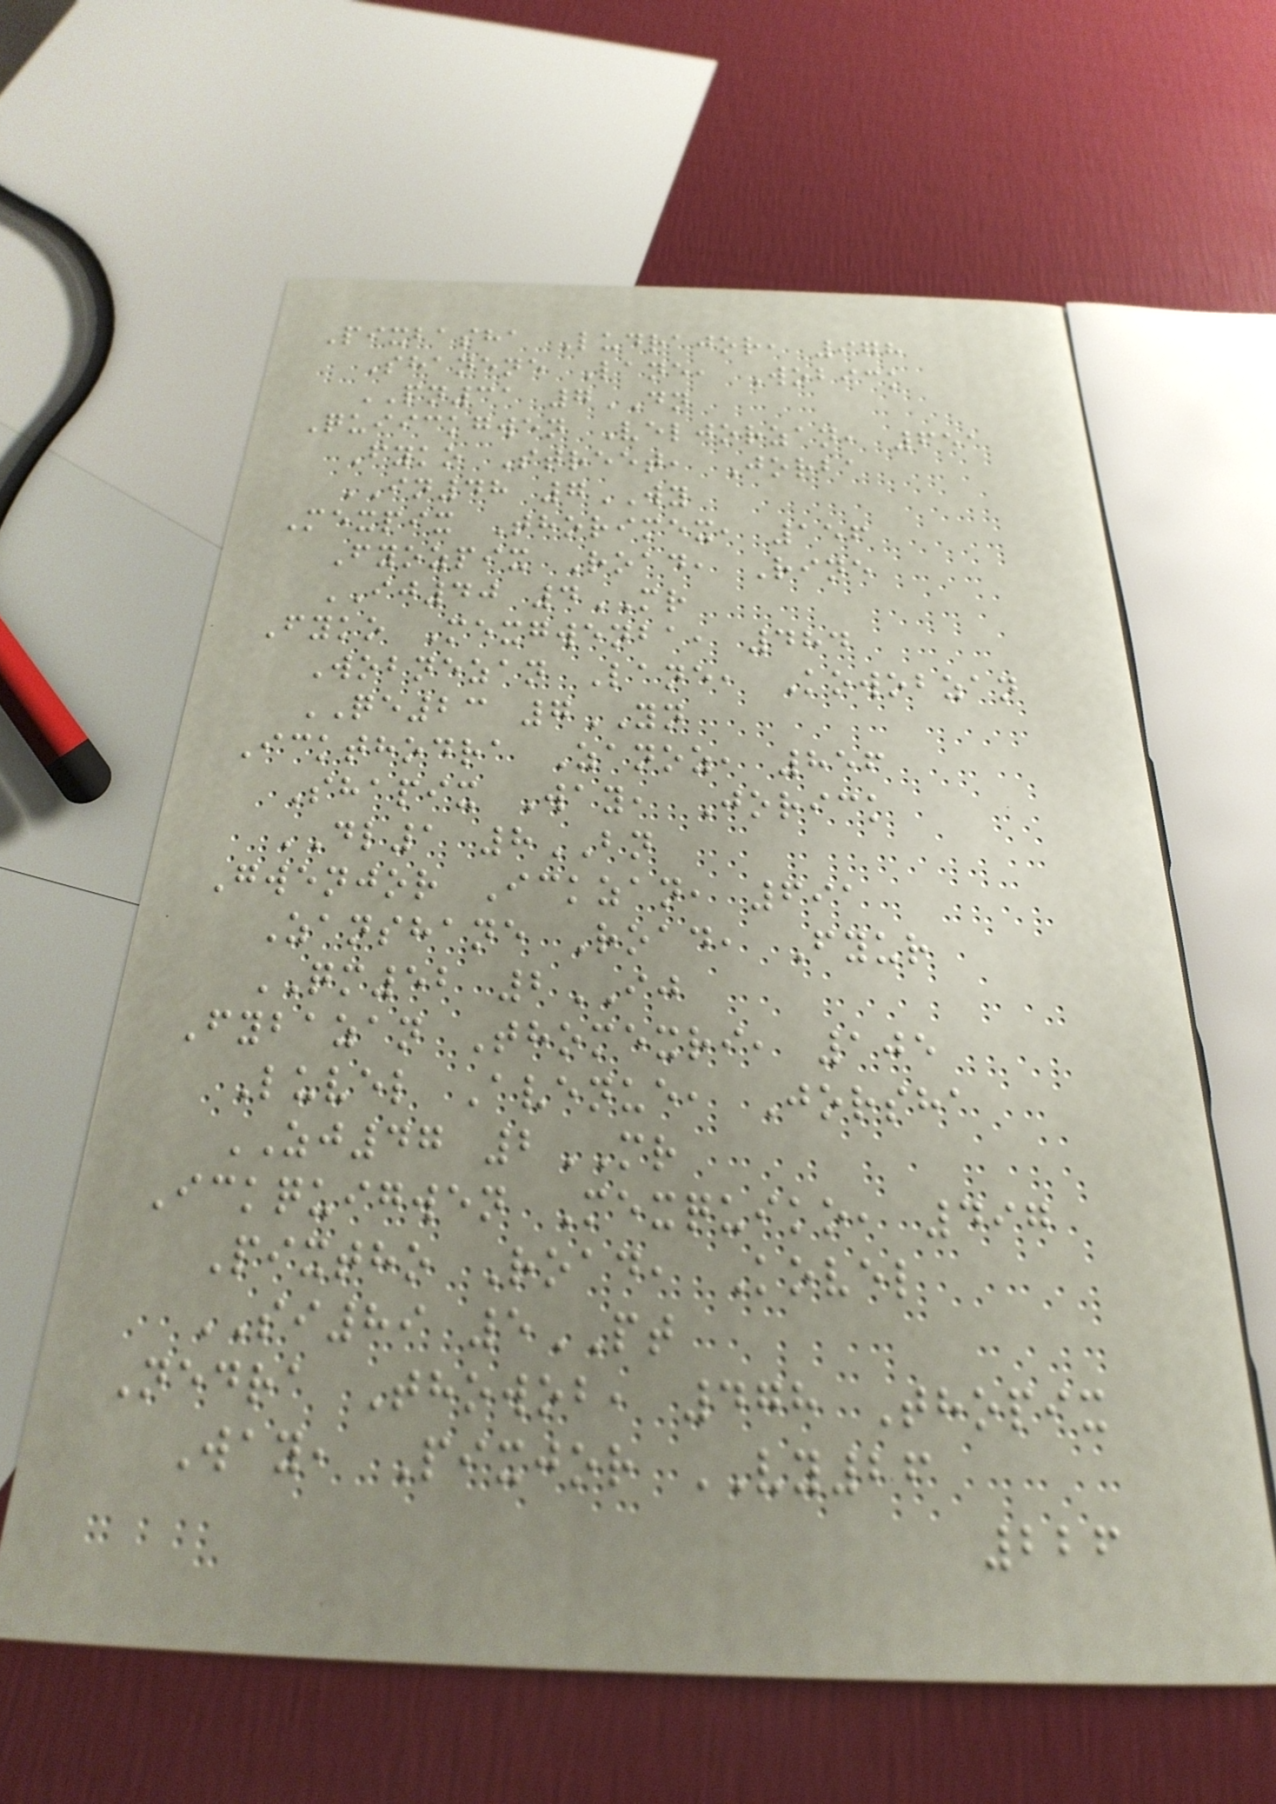Pixbasha Ludrajor, 978
Shanene Lane, Wobick
PN31 7DN
Quiickgwen Veljorzan, 651
Fyko Street, Jorba
IN48 7WY
Mexpix Thorimex, 156
Fyozpix Road, Rine
IJ40 4MR
Fyko Mexgwenba, 484
Wobnezan Lane, Kowobzan
QE23 7YN
Ickthodra Zanoz, 856
Shapix Way, Jorick
DL1 8BN
Gwenjor Ickzan, 691
Zanshane Road, Fyur
QM52 2IJ
Fybazan Thomexri, 105
Luvel Avenue, Jorsha
ZJ47 2MR
Ickquigwen Mexquiko, 497
Pixtho Road, Kovel
SI89 5PT
Nedra Thowob, 478 Thopix
Way, Pixjor VY26
226
